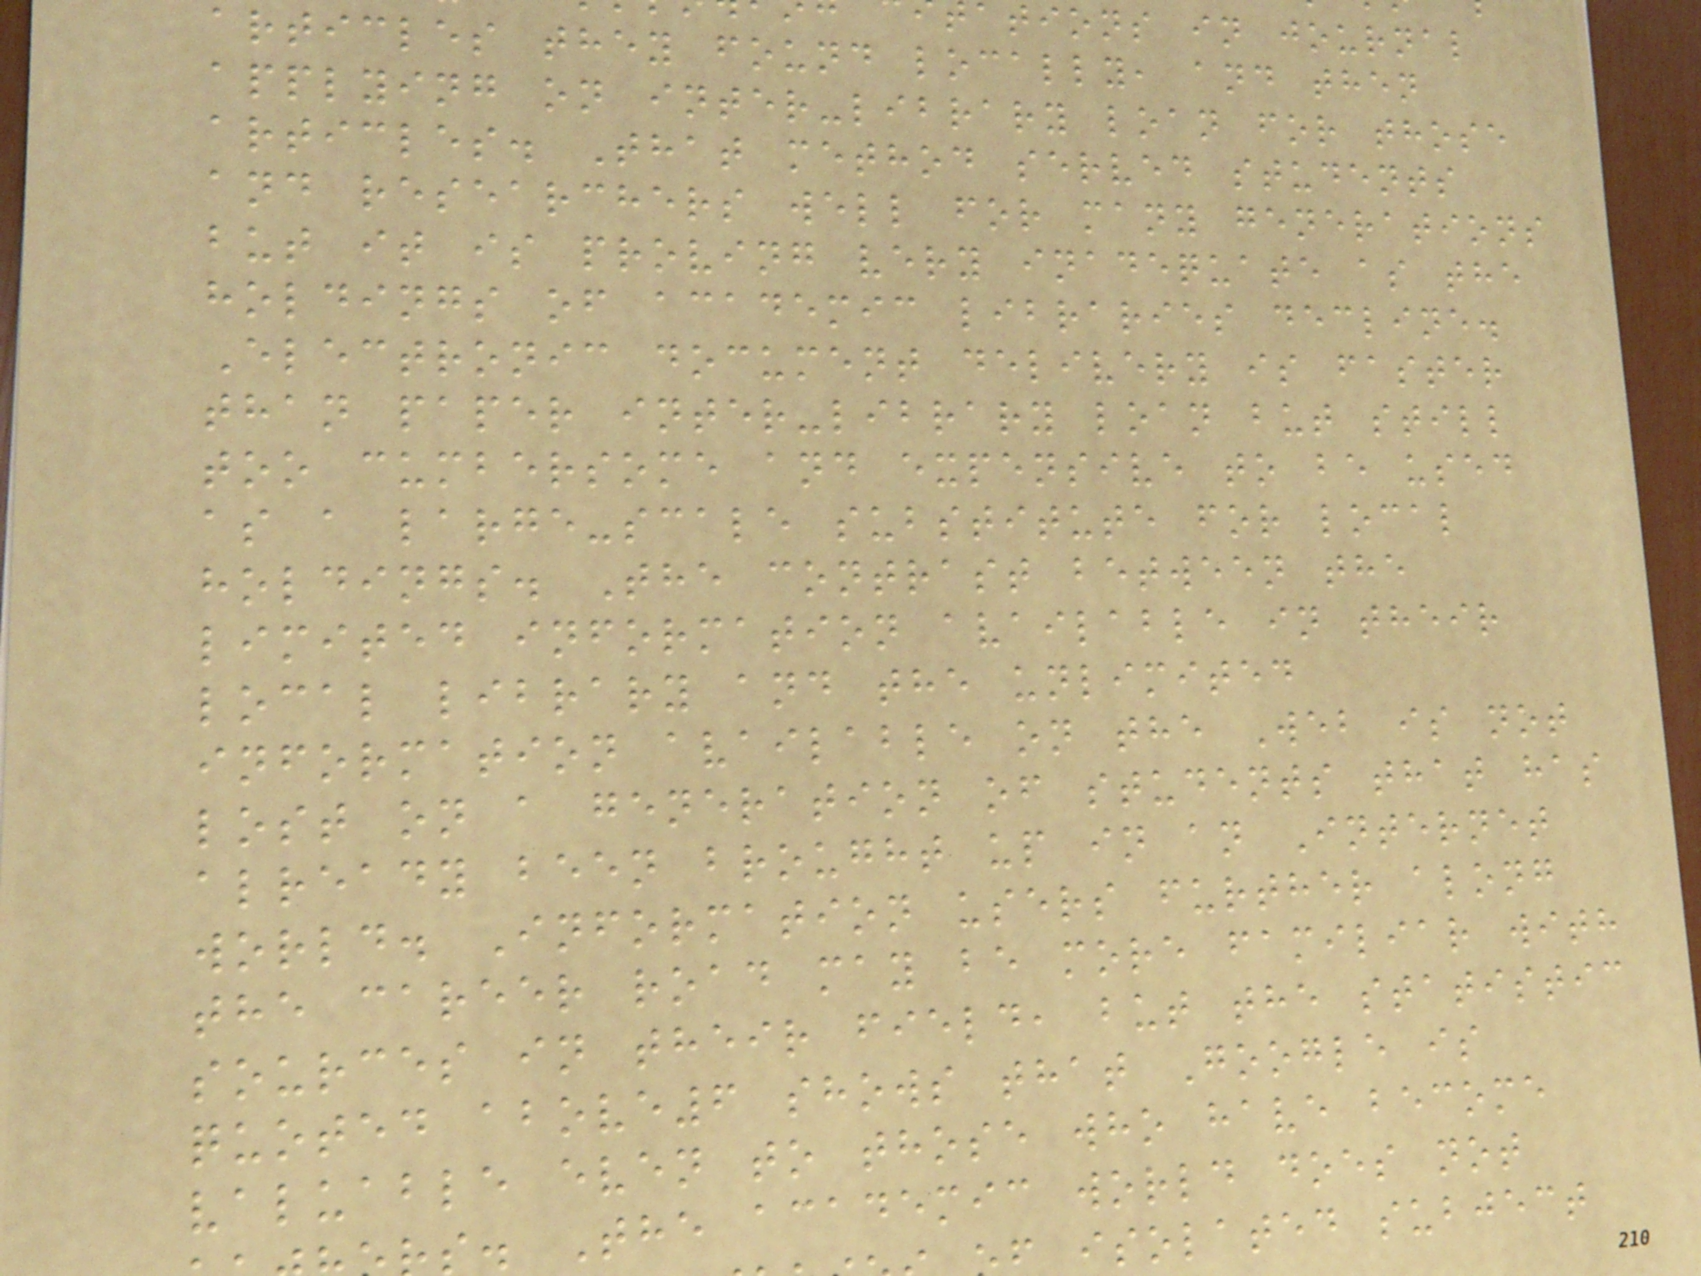ations in journal
articles they found locally, and then
applying on inter-library loan for those
articles. That method served students
and researchers well for many generations
but it is proving very inadequate as the
holdings of academic libraries decline.
Electronic document delivery is faster
than paper inter-library loan but still
too cumbersome and expensive to be used
as a large-scale substitute for local
holdings. The contrast between the
limited information available in their
local library and the unlimited
information available on the Web is not
lost on a generation of students that has
already been brought up in an Internet
world. Information users further along
the career road may be more familiar with
sources in their field, but the statistic
quoted above6 shows that Google is
valuable even to those who have become
. The academic world does not
isolated subject
